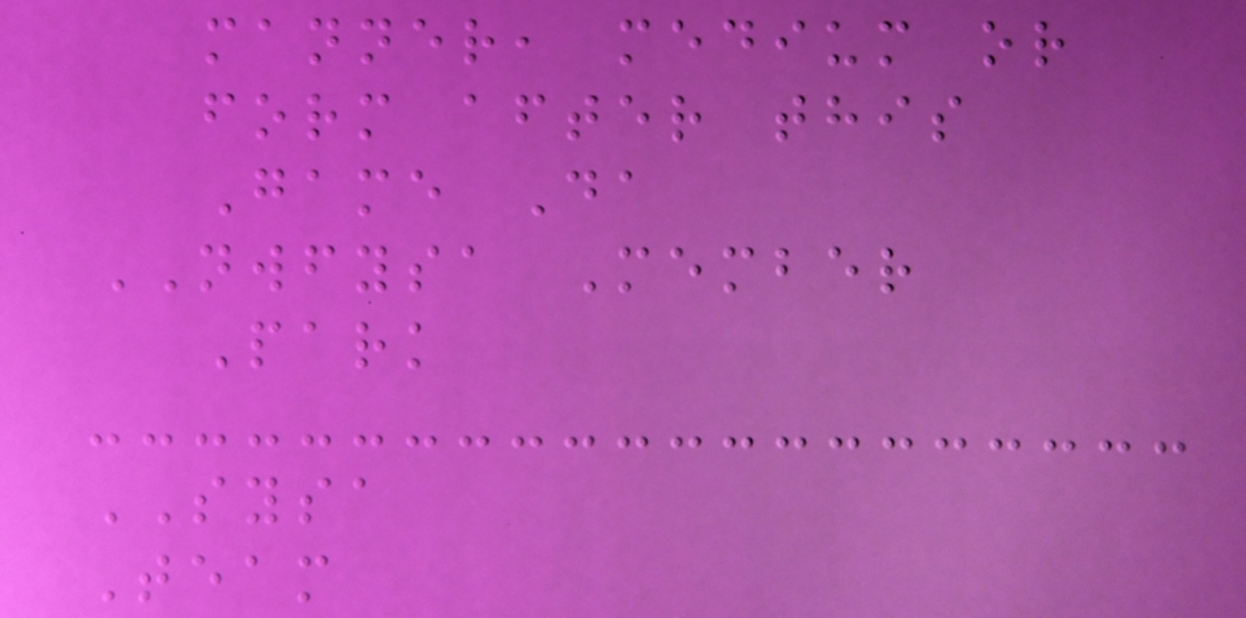manner, medium or
form after this
Game Da
NWFYSA Member
Park
SYSA
Team
